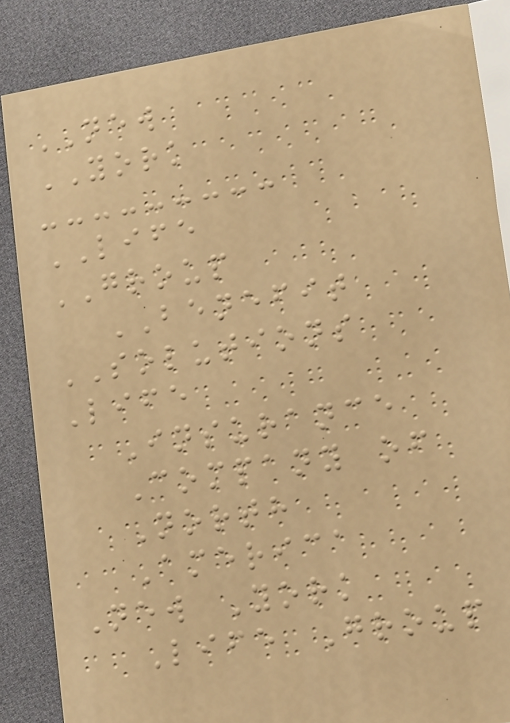NEW
YORK
LIFE
GROUP
BENEFIT
SOLUTIONS
Life
Insurance
Company of
North
America
New York
Life Group
